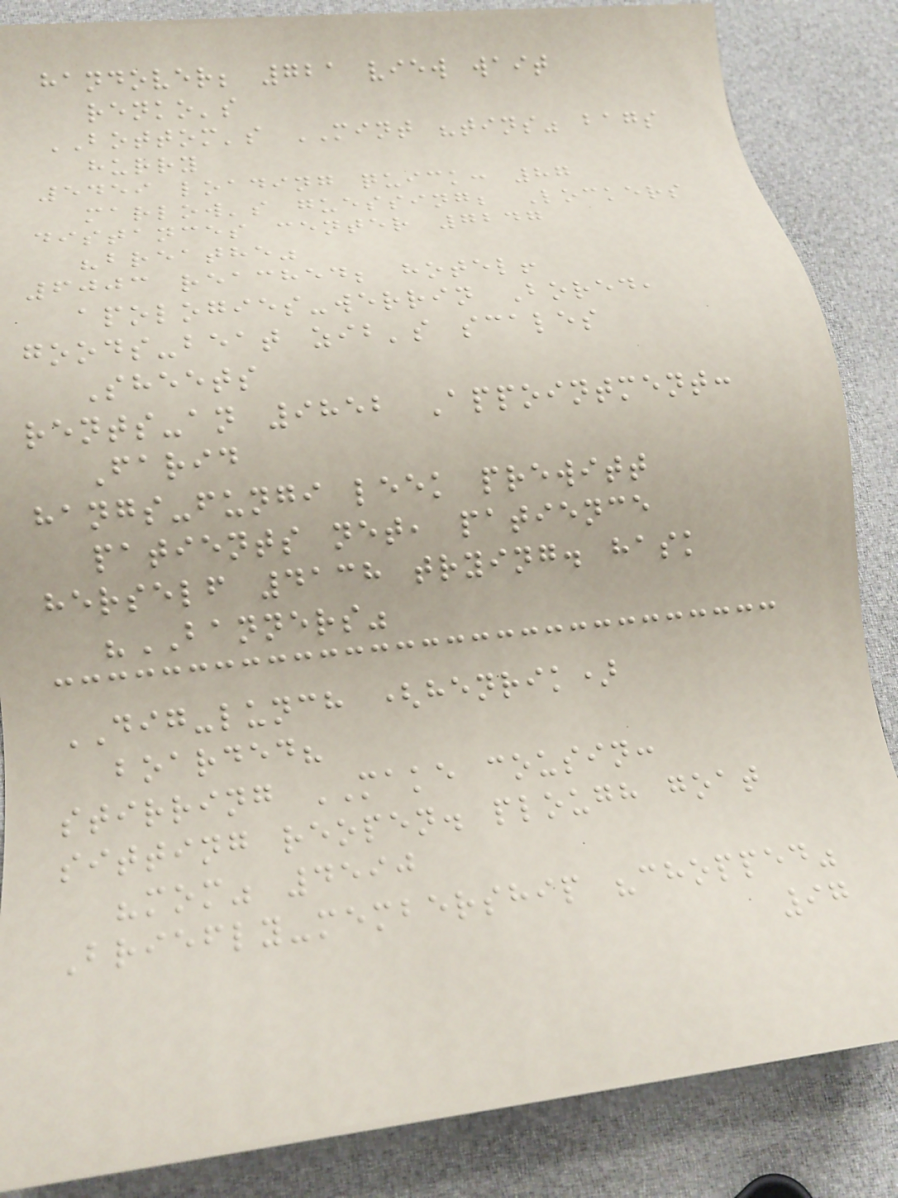handover; 721 view wait
renko's
BOTTOM's MINT "tins" bags
hurry
5459 loading quick: 87
marlow's guessing; Lockers
distances center 7247
"breathe"
6003 reached; hotel!
apologies-werrin Bored,
goods-beat zib's scales
Sheets
rents-an 9852 Appointment:
Farid
hangs-fungi leek prewitt
patients net, patience
herself 4138 trying. hask
"BANNERS"
DIG-lunch (henrik)
boarded?
stirring MAKE cousin:
sitting reopen. plough goat
"mom" 4590
Briefly-membership "chopped"
97
